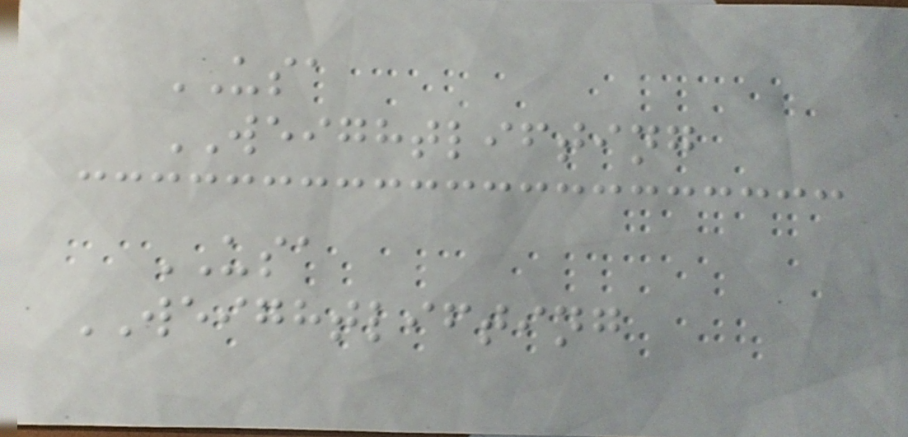USA
WEIGHTLIFTING
USA
WEIGHTLIFTING
